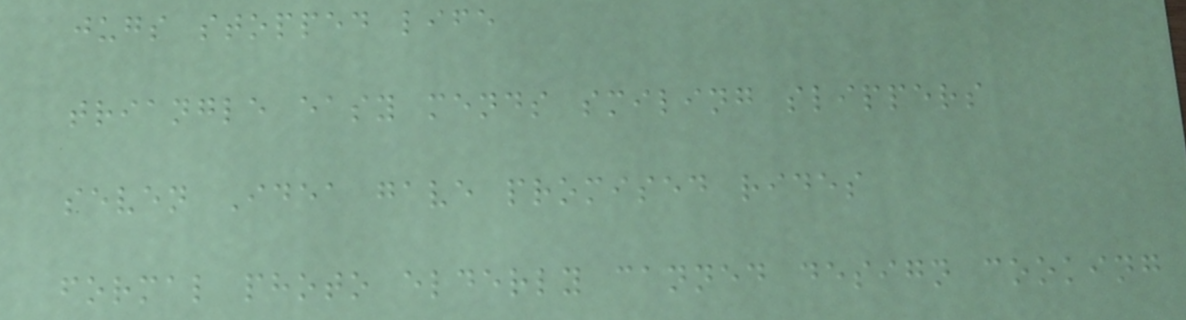jugs stopped life
triangle easy mends smiling slippers
seven Idea gave promised rides
formal photo elderly canned design cooking
